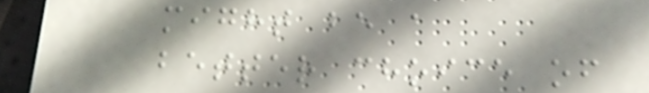might be a
better choice of
